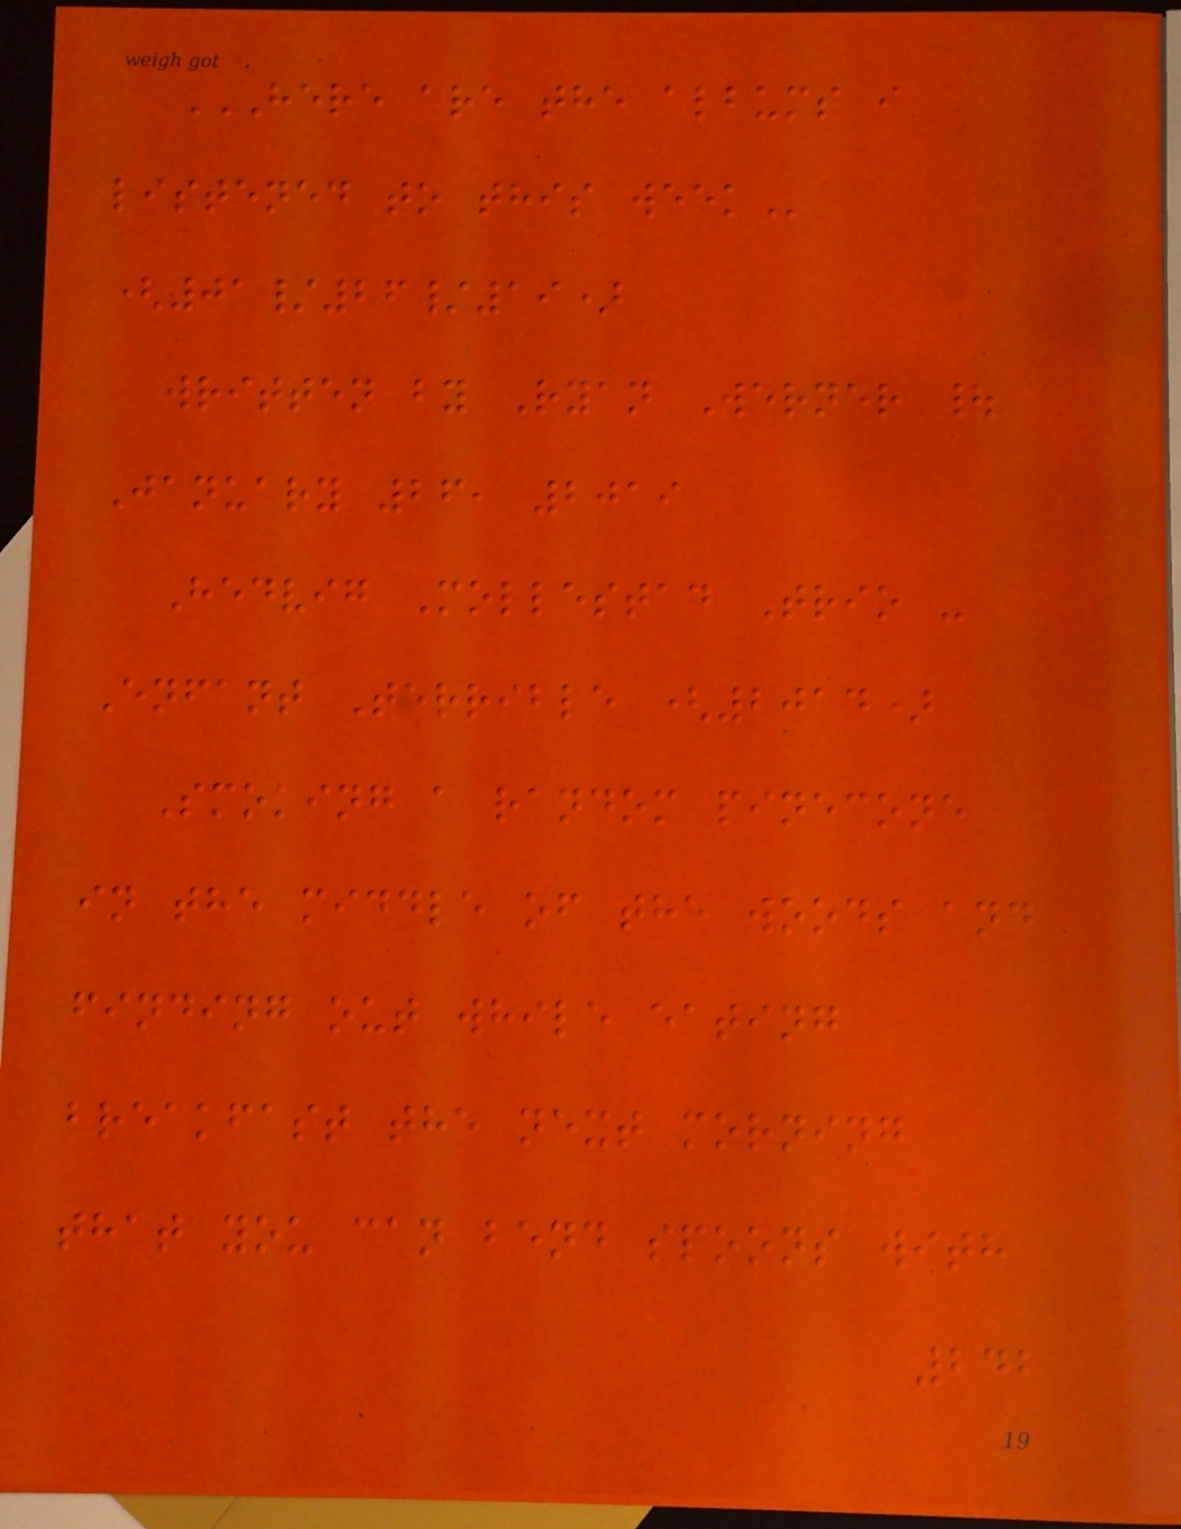HERE ARE THE ALBUMS I
LISTENED TO THIS WEEK
(01/26/19)
written by Ryan Werner |
January 26, 2019
Hedvig Mollestad Trio -
Enfant Terrible (2014)
Smoking a random pinecone
in the middle of the woods and
finding out while eating
breakfast the next morning
that you can bend spoons with
242
